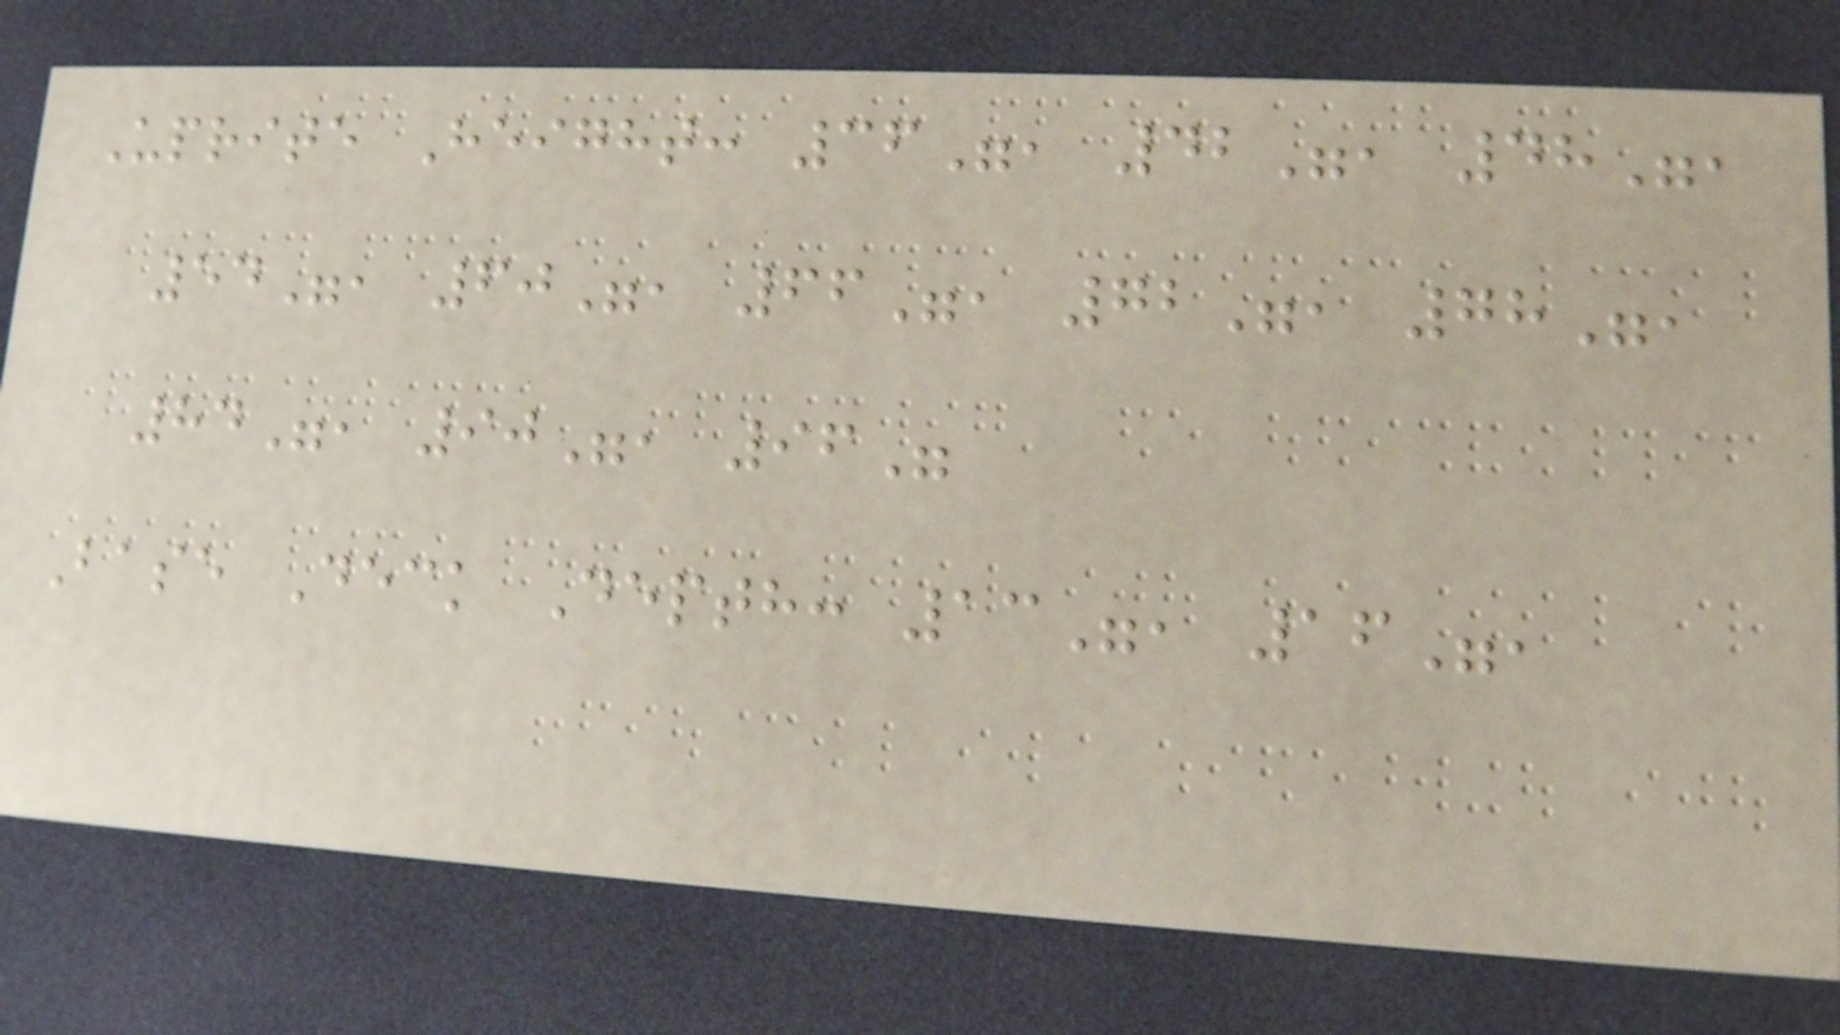Uprite Height: 36", 42", 48",
54", 60", 66", 72", 78",
84", 90", 96"
Base Deck Depth: 13", 16",
